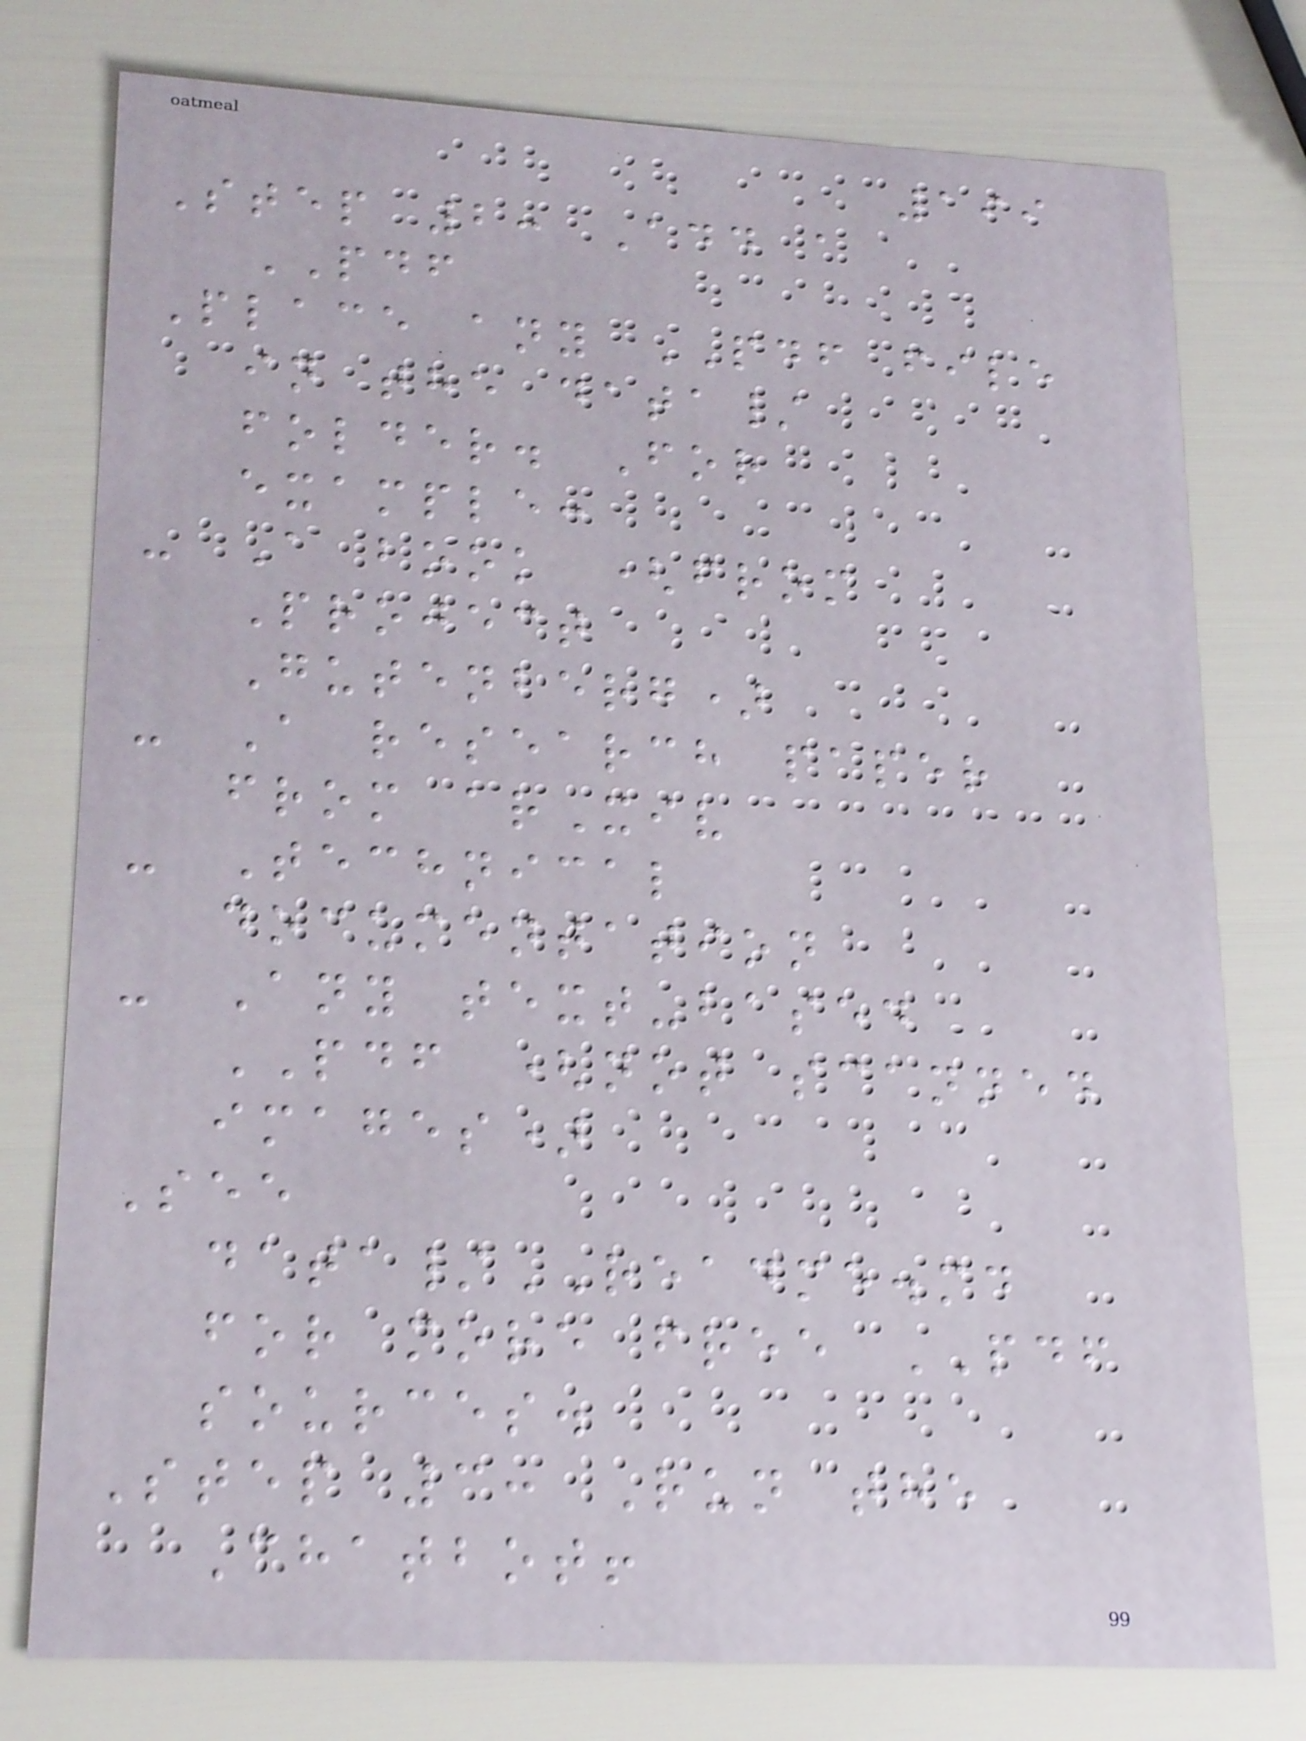199
Step 2: Add a
PDF
Place any PDF file
in the data/
folder. For
example:
- A book (from
Project
Gutenberg)
- A research paper
from arXiv
- Technical
documentation
- Any text-based
PDF (not scanned
images)
See
data/README.md
for more free PDF
sources.
Step 3: Run the
Chatbot!
